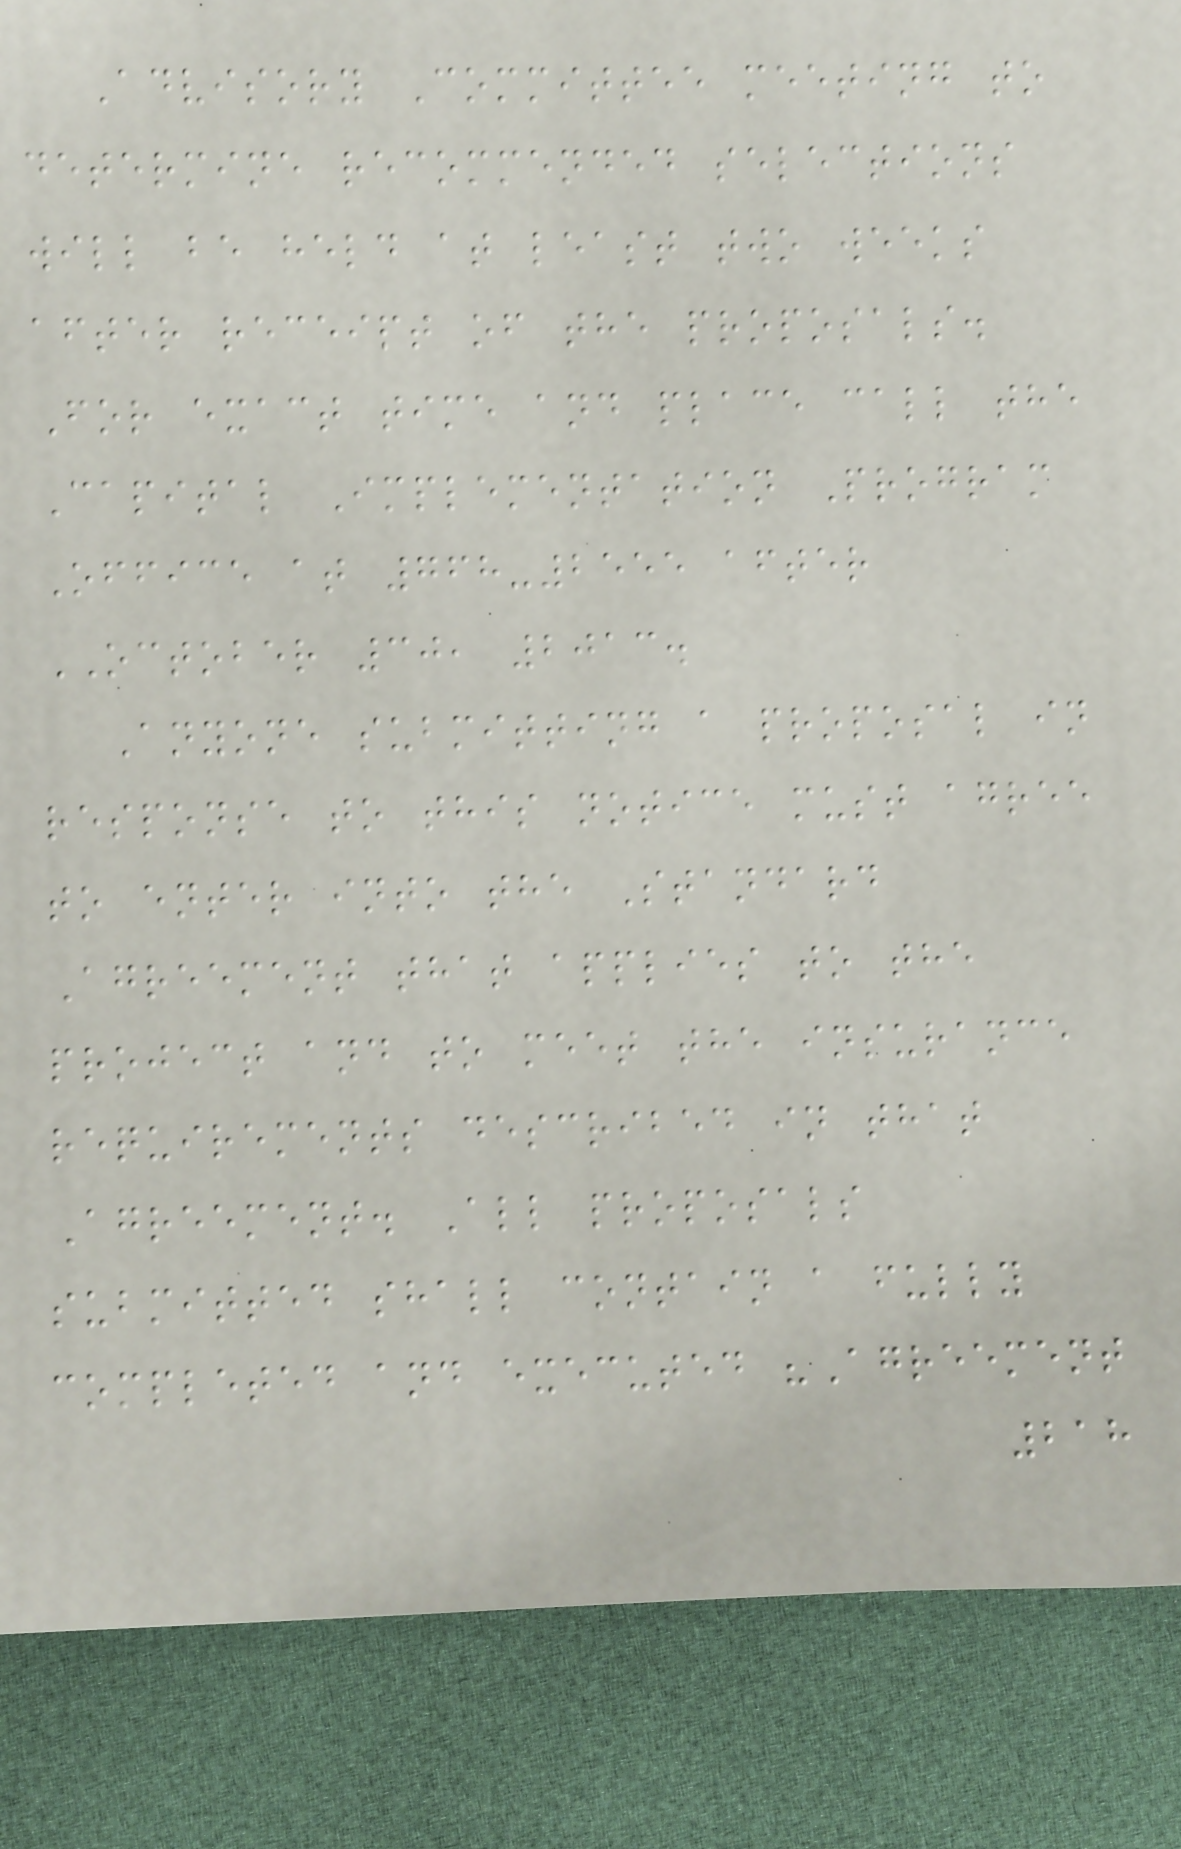Advisory Committee meeting to
determine recommended selections
will be held at least two weeks
after receipt of the proposals.
For exact time and place call the
Capital Implementation Program
Office at 768-2555 after
OCTOBER 30, 2013.
Anyone submitting a proposal in
response to this notice must agree
to enter into the Standard
Agreement that applies to the
project and to meet the insurance
requirements described in that
Agreement. All proposals
submitted shall contain a fully
completed and executed "Agreement
218
